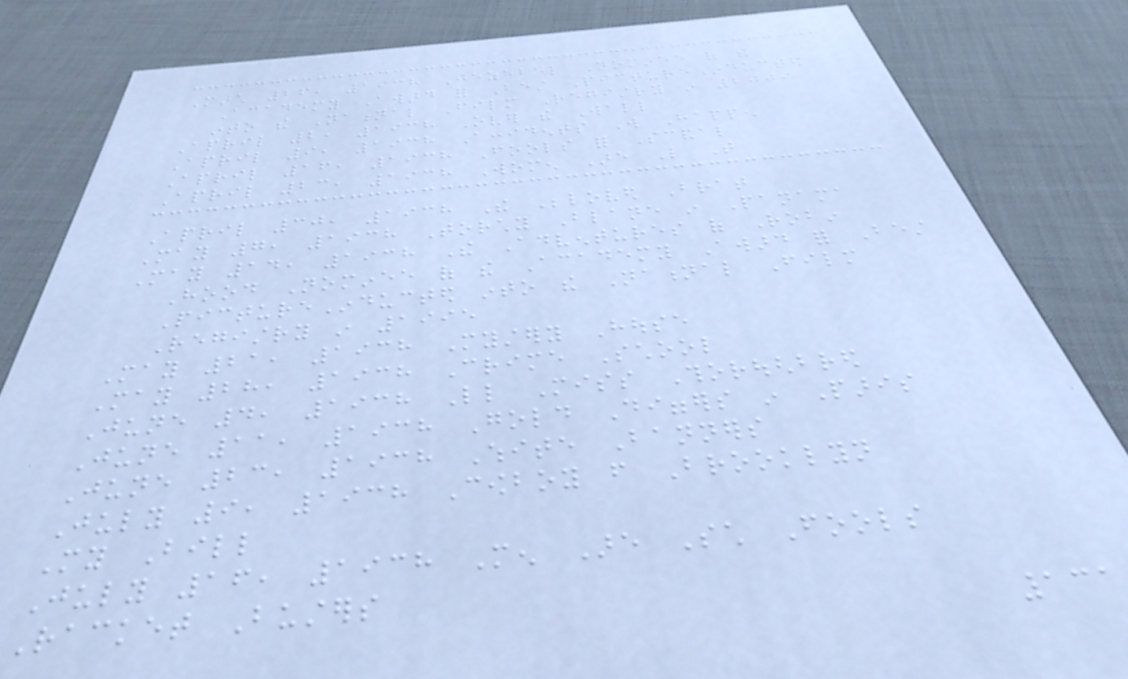March 26, 1938 Jezebel Nominee of the
Academy Award for Best PictureInducted
into the National Film Registry in 2009
April 2, 1938 Over the Wall
April 9, 1938 Accidents Will Happen
April 16, 1938 Fools for Scandal
April 23, 1938 Women Are Like That
April 30, 1938 The Beloved Brat
May 7, 1938 Torchy Blane in Panama
May 14, 1938 The Adventures of Robin
Hood Nominee of the Academy Award for Best
PictureInducted into the National Film
Registry in 1995
May 21, 1938 Mystery House
May 28, 1938 Crime School
June 4, 1938 Little Miss Thoroughbred
June 11, 1938 Gold Diggers in Paris
June 23, 1938 White Banners
July 9, 1938 Cowboy from Brooklyn
My Bill
July 16, 1938 Men Are Such Fools
Racket Busters
131
